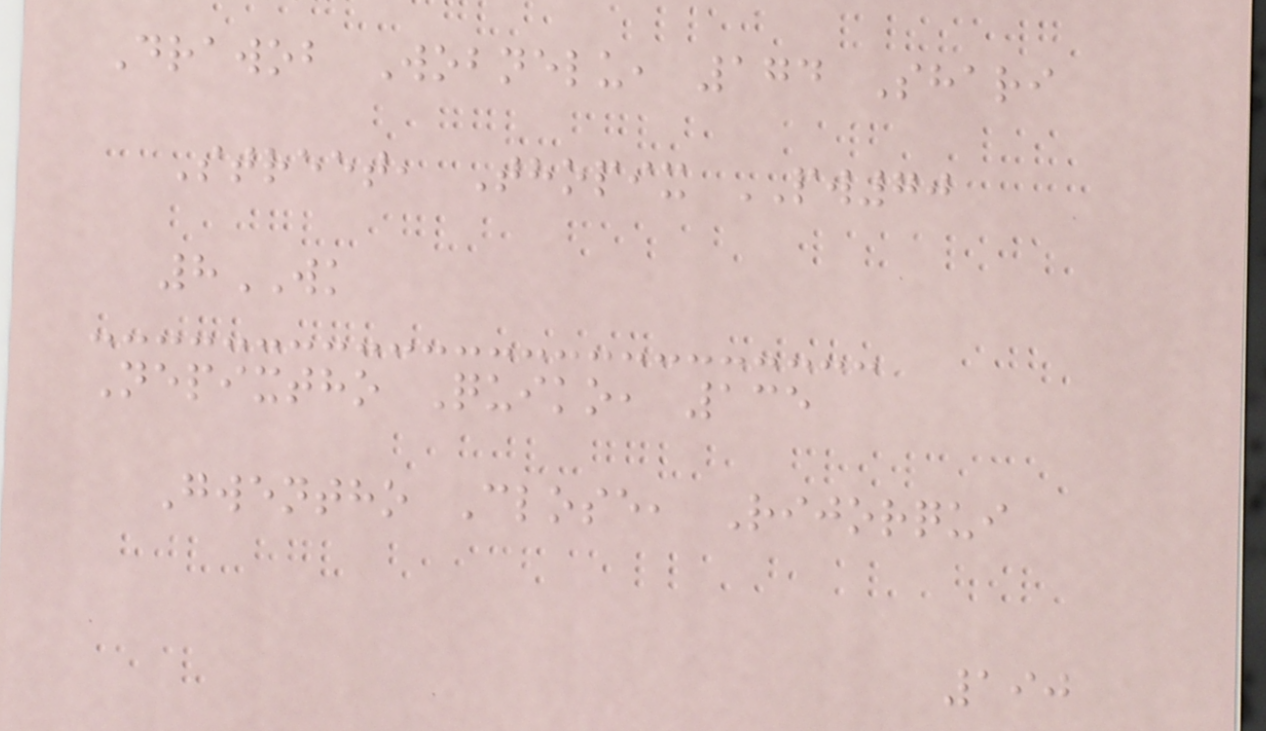Drawob Wobnelu, 174 Shari
Street, Thopix PW70
8WK
Nepixtho Quiko, 135
Gwentho Close, Rijorqui
190
